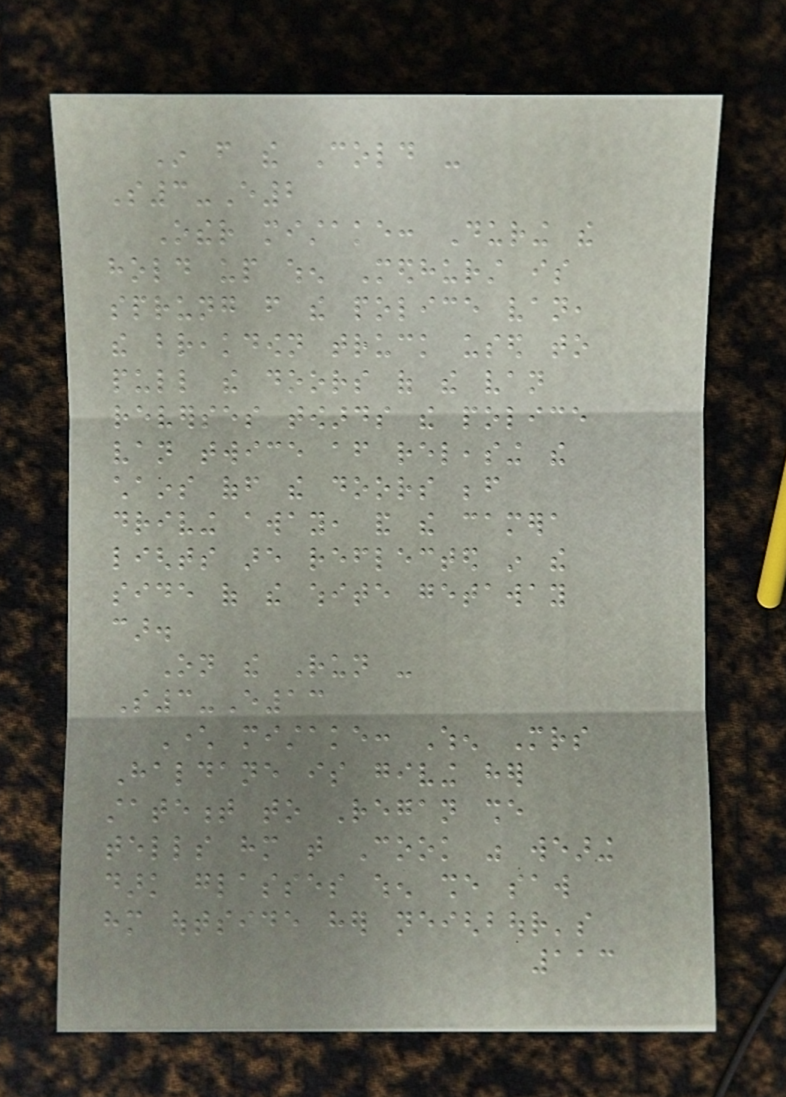In from the Cold -
S3-E2
Other mistake: During the
hold up when Medhurst is
sprung from the police van,
the breakdown truck used to
pull the doors of the van
reverses towards the police
van twice after releasing the
chains off the doors before
driving away, and the camera
lights are reflected in the
side of the white getaway
car.
On the Run -
S3-E13
Character mistake: When Mrs
Haldane is giving her
statement to Regan she
tells him that Cook was wearing
dark glasses when she saw
him outside her neighbour's
113
